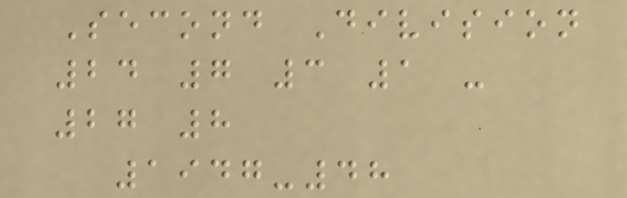Second Division
24 7 3 1 -
27 8
1947-48
